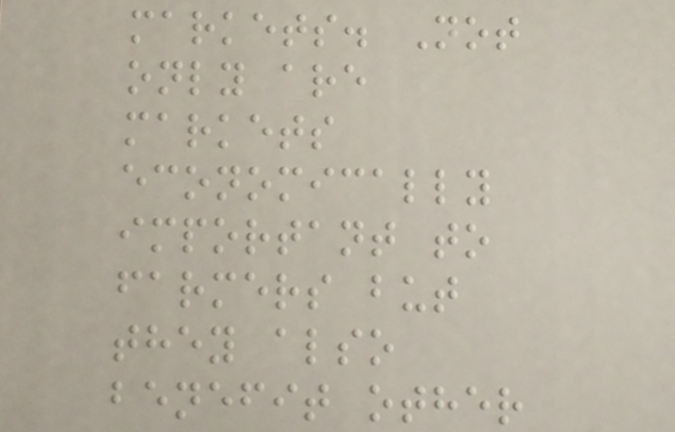markets. Not
only are
markets
economically
important to
farmers but
they also
benefit other
